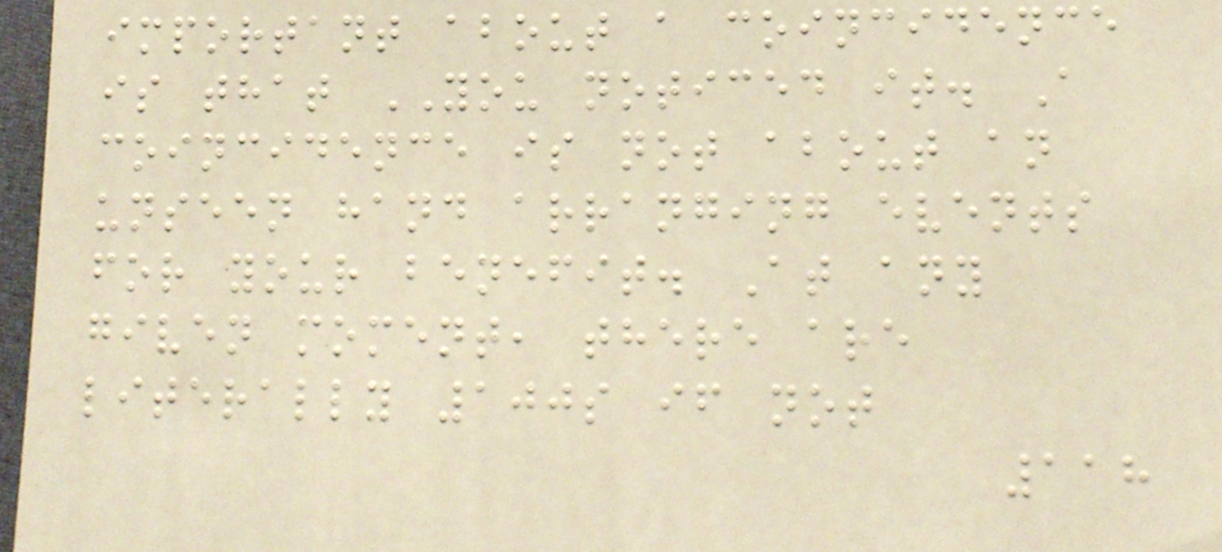important about a coincidence
is that YOU noticed it. A
coincidence is not about an
unseen hand arranging events
for your benefit. At any
given moment, there are
literally 100s if not
118
